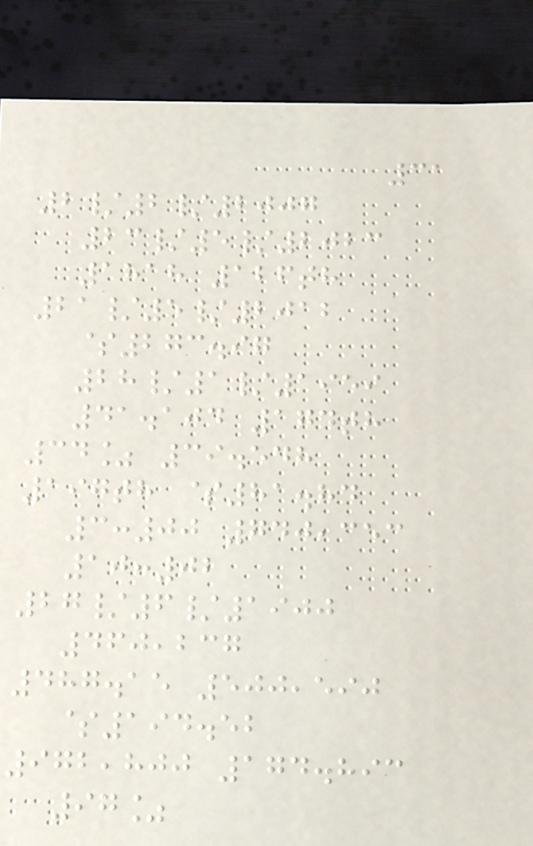31
2/2/2007
23/5/2023
1818 126th
21/5/2012
$273.97
28/1/1959
41.104 174th
34% 39.548
197th $81.84
3:00 740,353
10:02
27/6/1900
460,237
487.15 500,590
$194.52
972,800 174.893
97%
